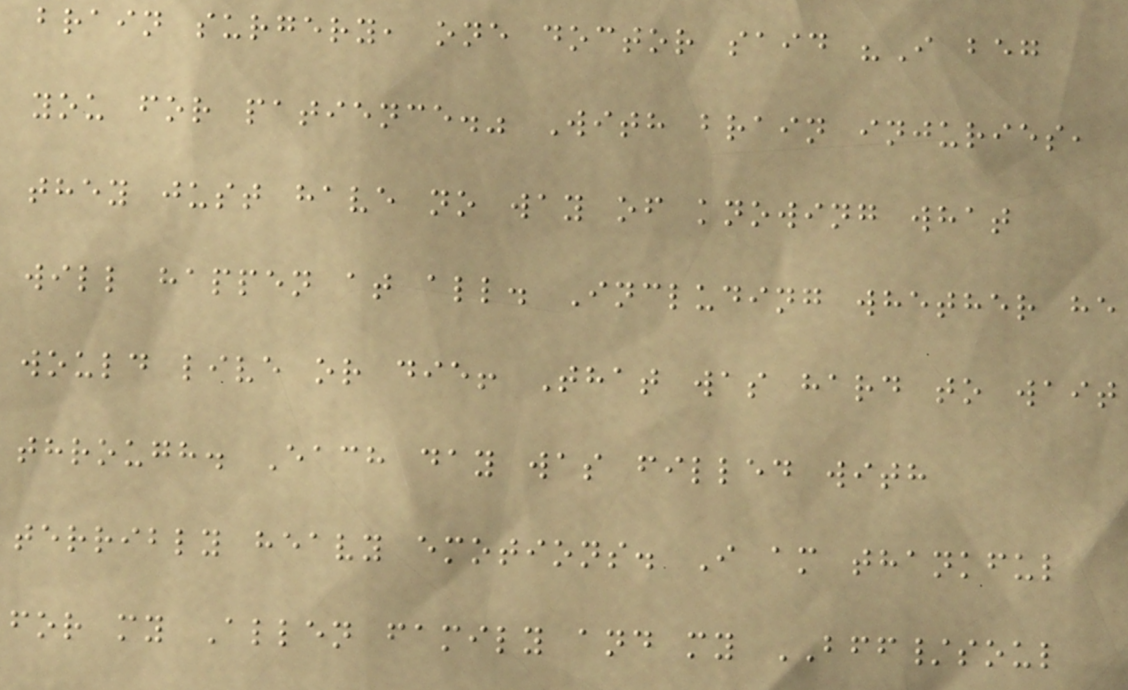brain surgery, one doctor said "I beg
you for patience." With brain injuries,
they just have no way of knowing what
will happen at all. Including whether he
would live or die! That was hard to wait
through. Each day was filled with
terribly heavy emotions. I am thankful
for my Allen family and my BFF/soul
